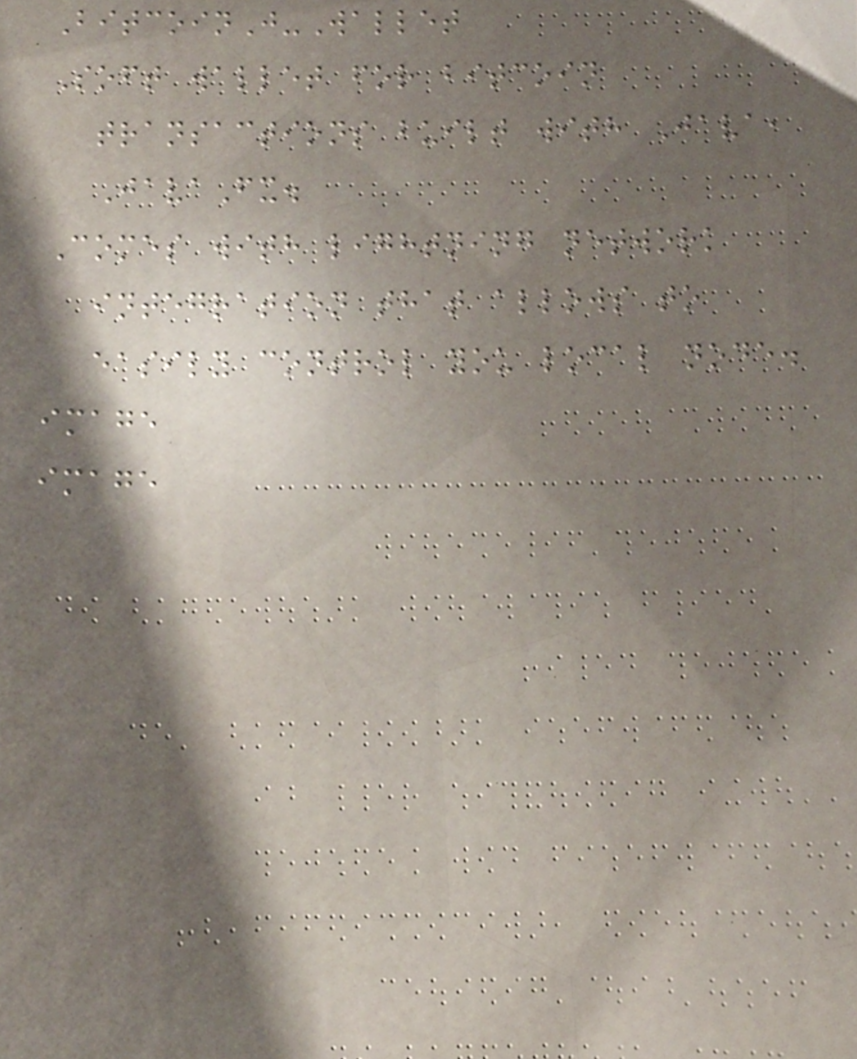BitcoinJ-Wallet
Soft wallet for bitcoin
transactions built with Java,
JavaFx.
Comes with lightning network
integration that allows to
easily control you local node.
image
image
